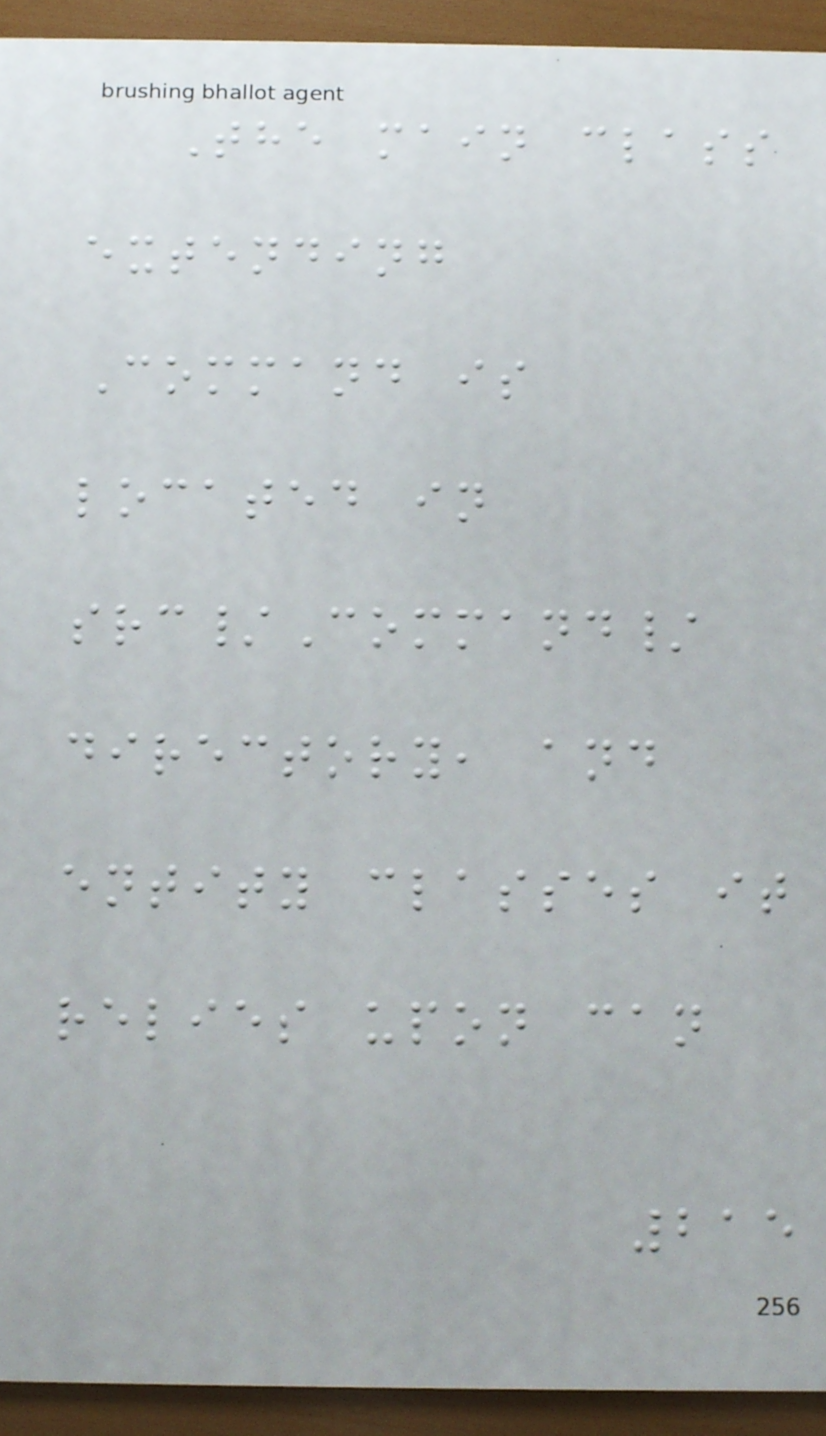The main class
extending
Command is
located in
src/Command/
directory, and
entity classes it
relies upon can
215
